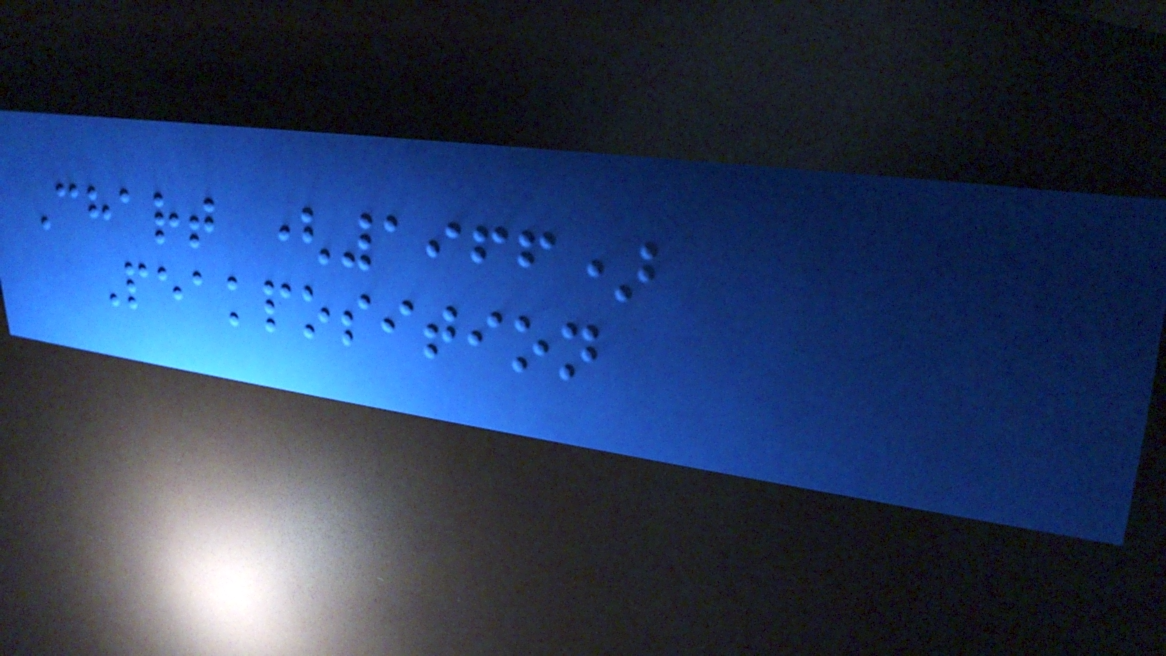Chart (1966)
Peakposition
